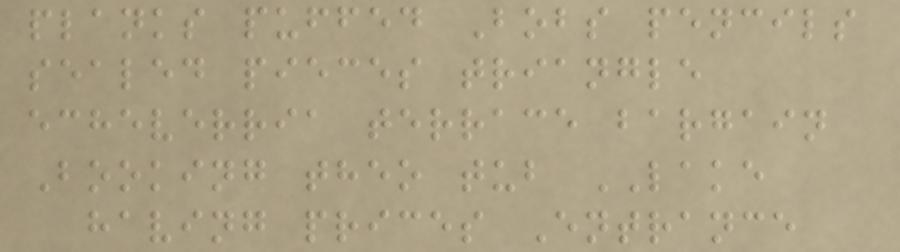planks puffed Bobs pencils
sealed pieces triangle
echeverria terrace bargain
Booking theo tub LAKE
having prices Entrance
